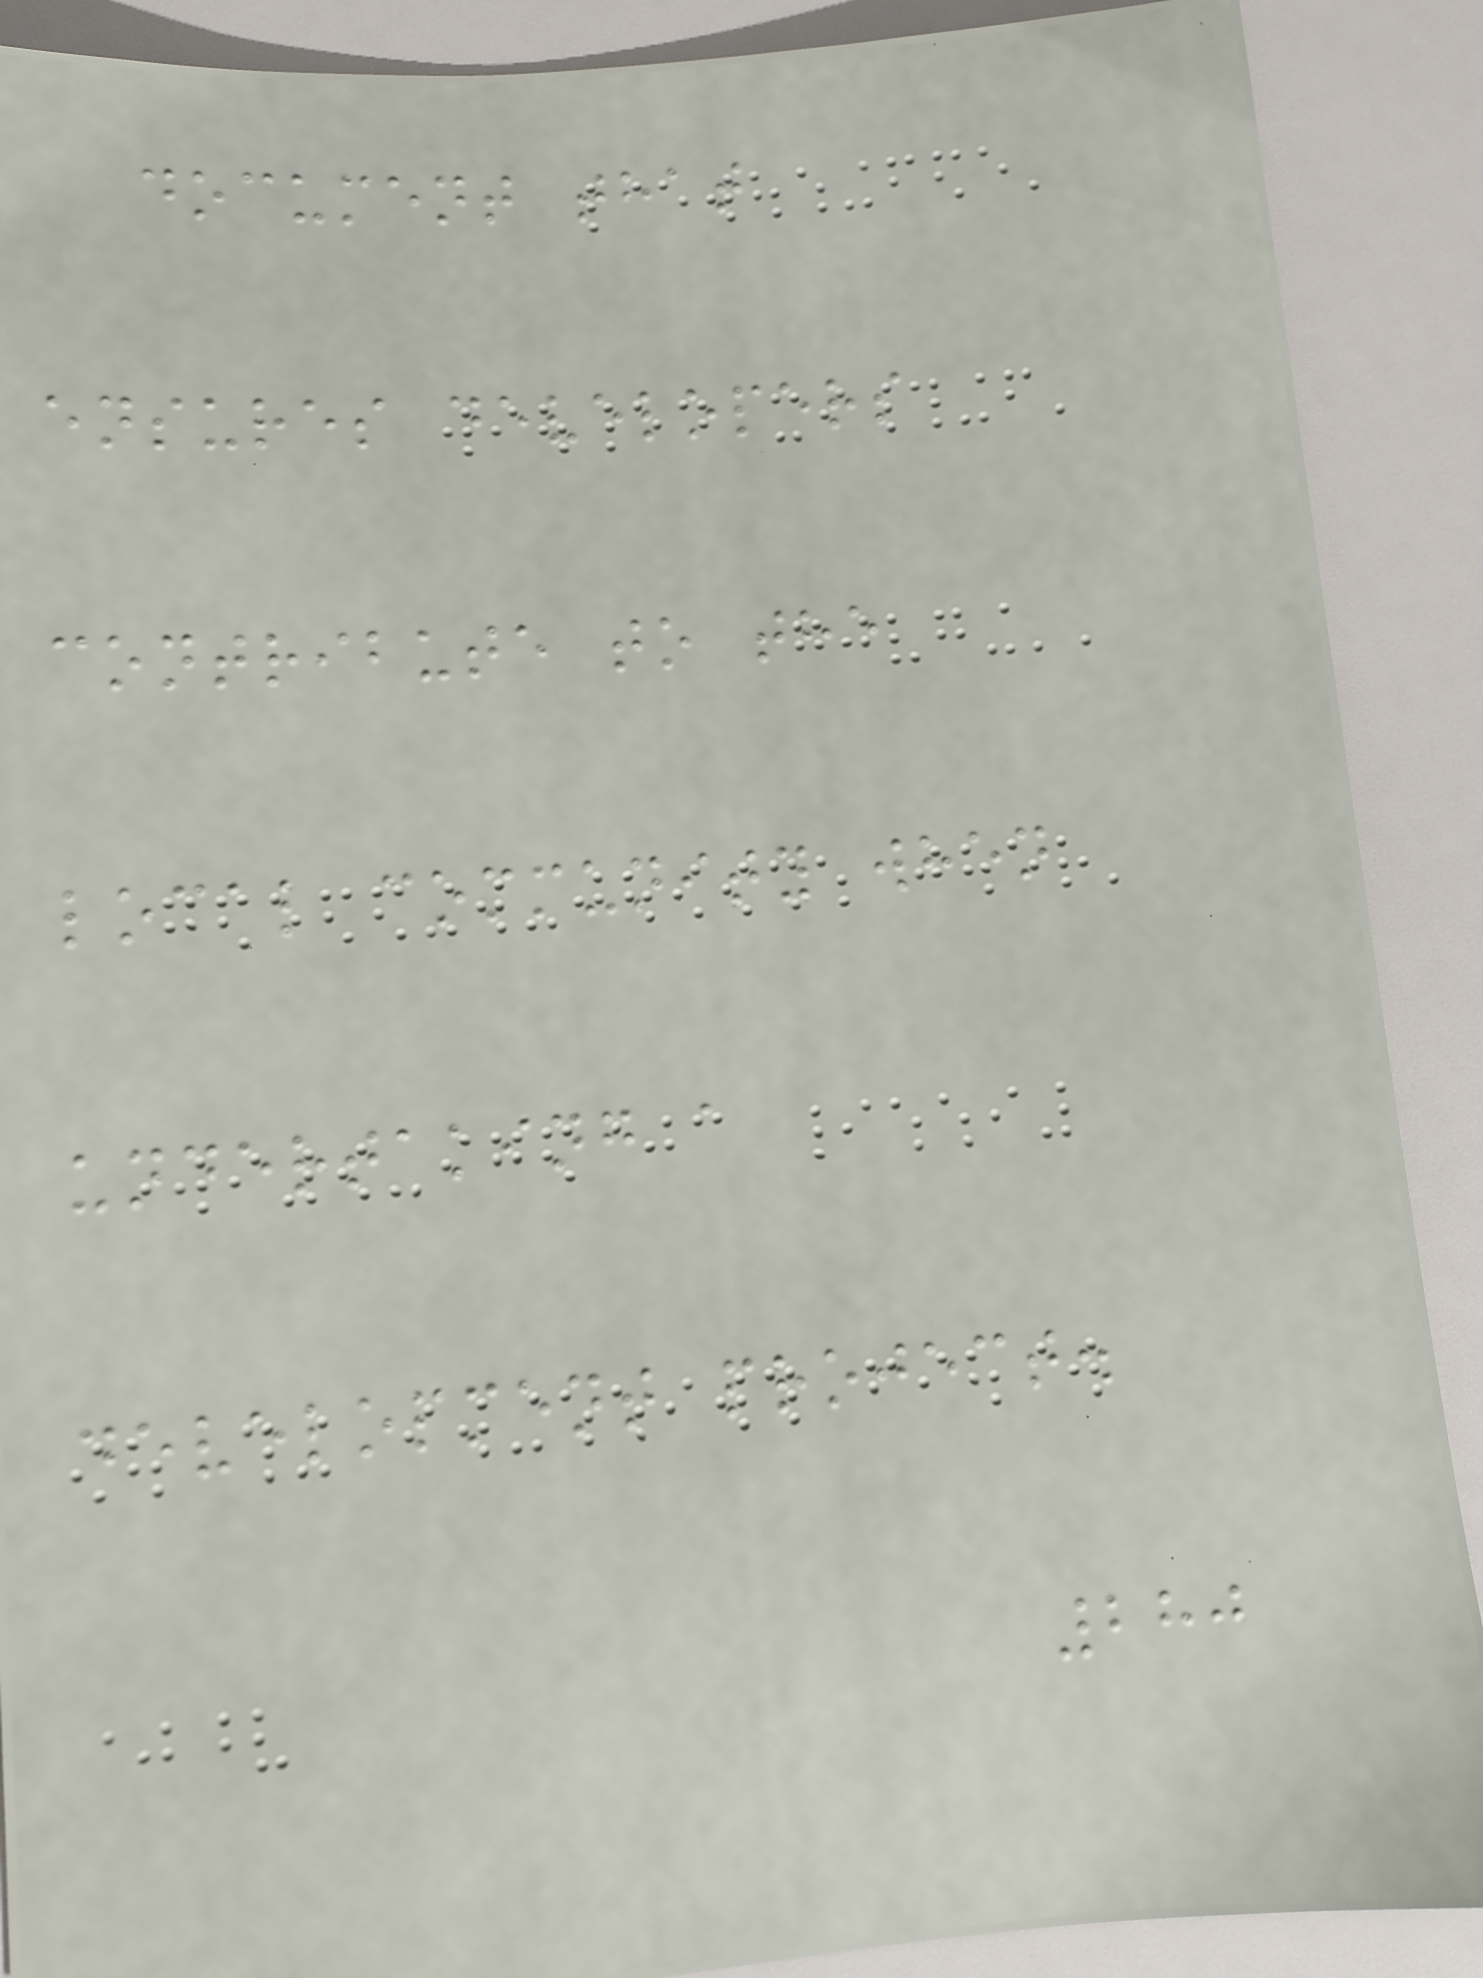document that
ensures developers
contribute to the
local community when
undertaking a
development project.
280
